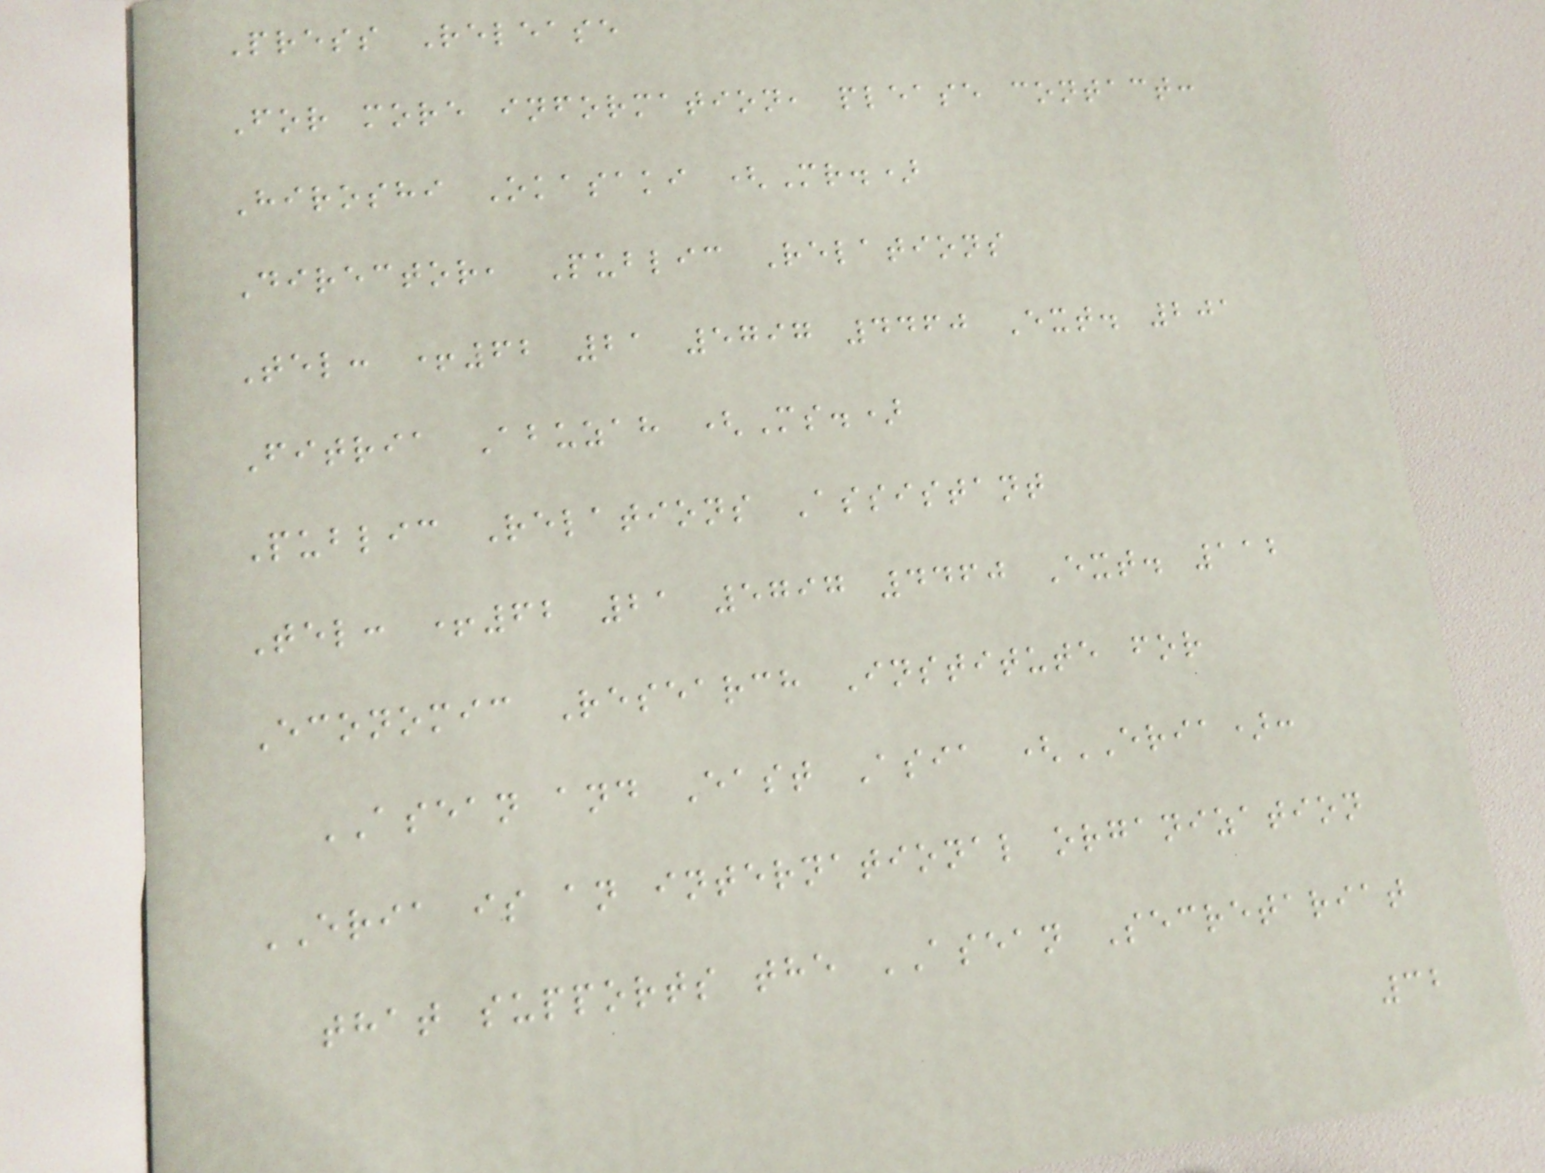Press Release
For more information, please contact:
Hiroshi Okasaki (Mr.)
Director, Public Relations
Tel: +62 21 5797 4460 Ext. 201
Fitria Abuzah (Ms.)
Public Relations Assistant
Tel: +62 21 5797 4460 Ext. 112
Economic Research Institute for
ASEAN and East Asia (ERIA):
ERIA is an international organization
that supports the ASEAN Secretariat
32
